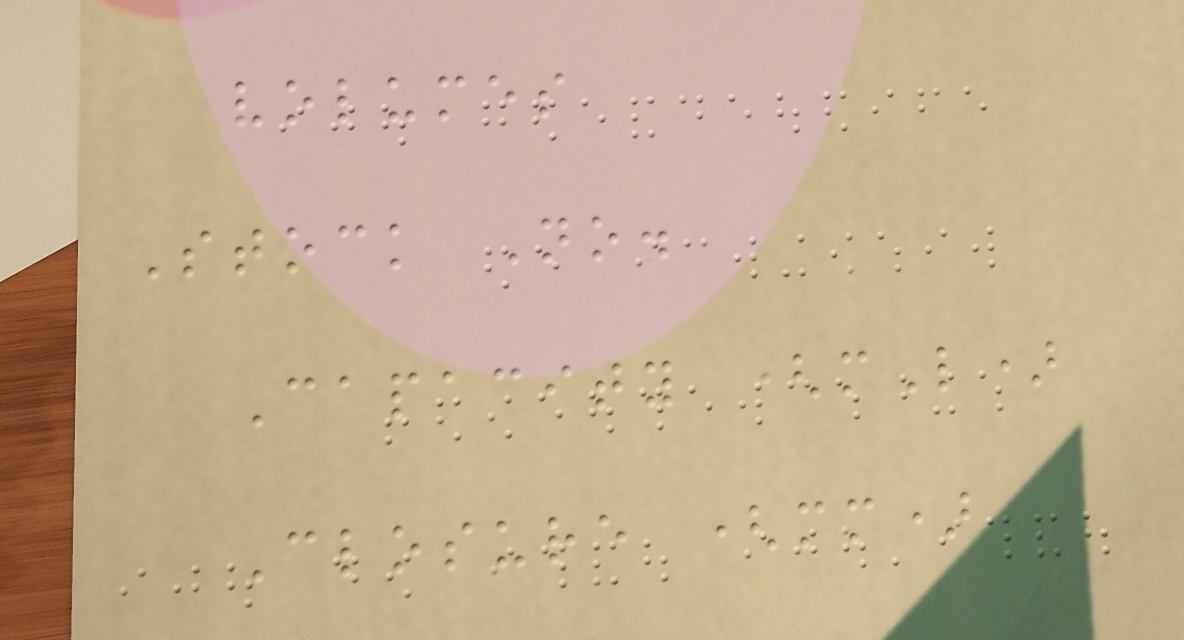volumes
Stock No.
Capacity (mL)
Closure (mm)
